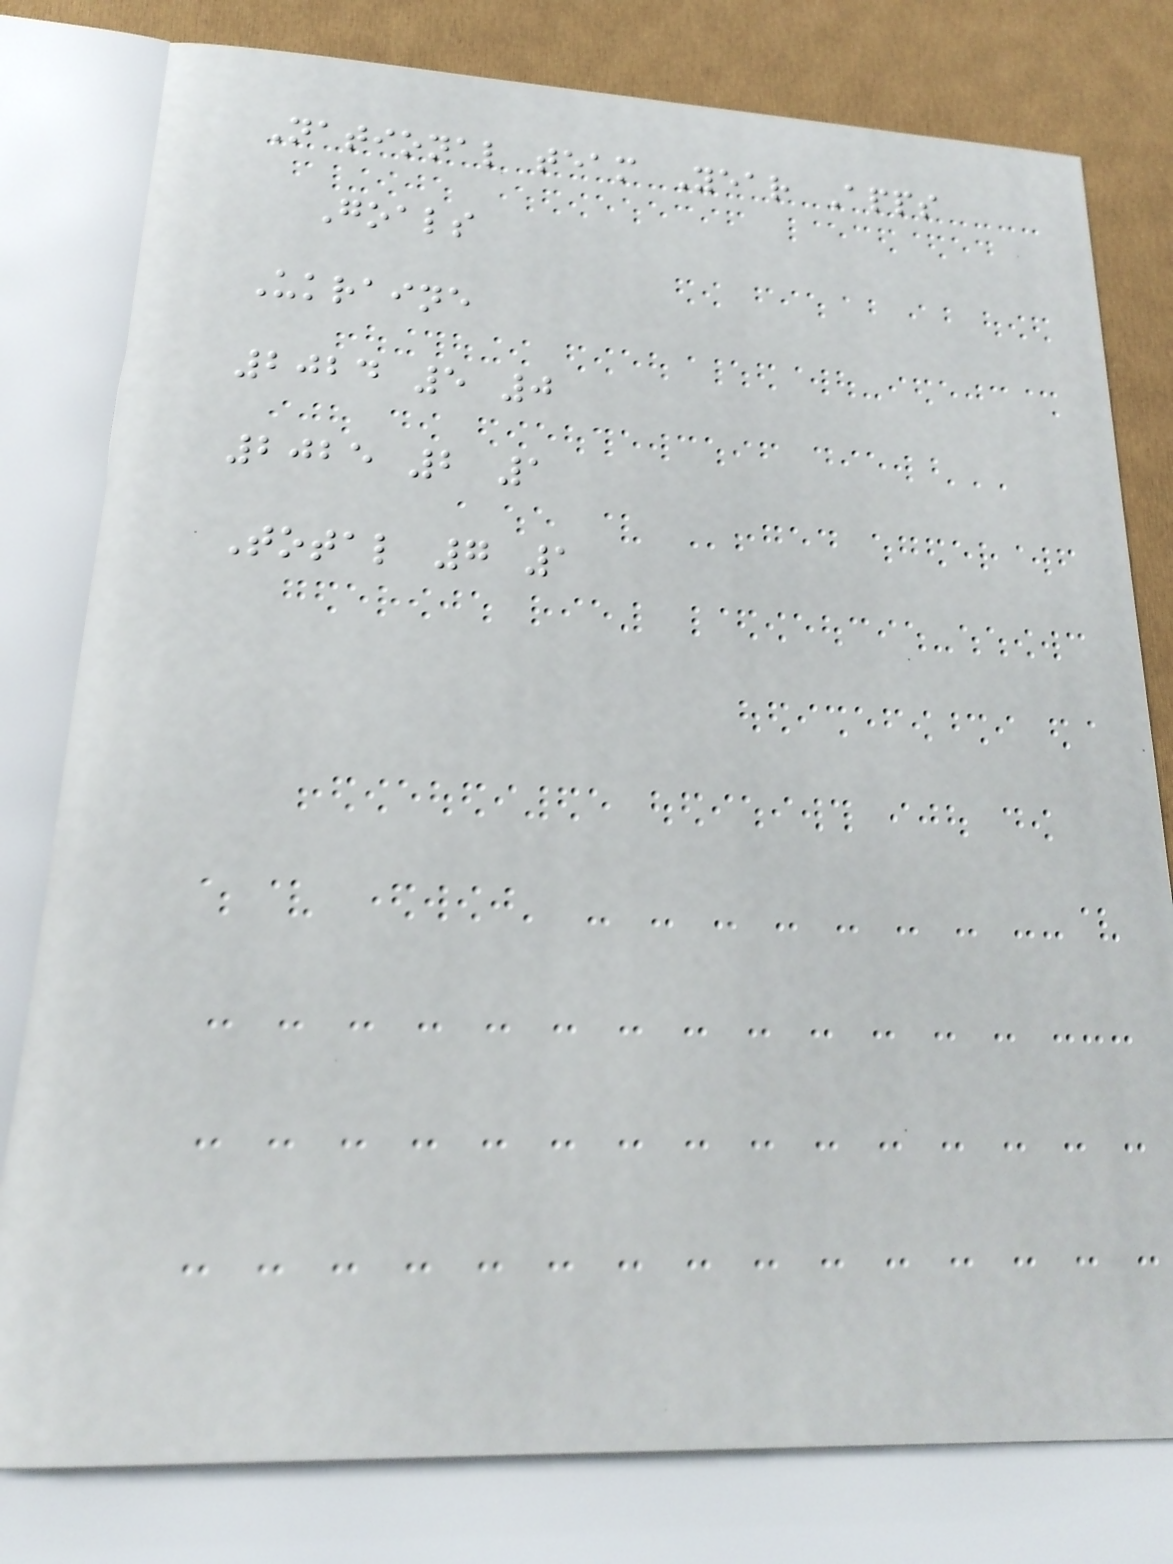National team Year Apps
Goals
Ukraine
2024 5 0
2025 2 1
Total 7 1
